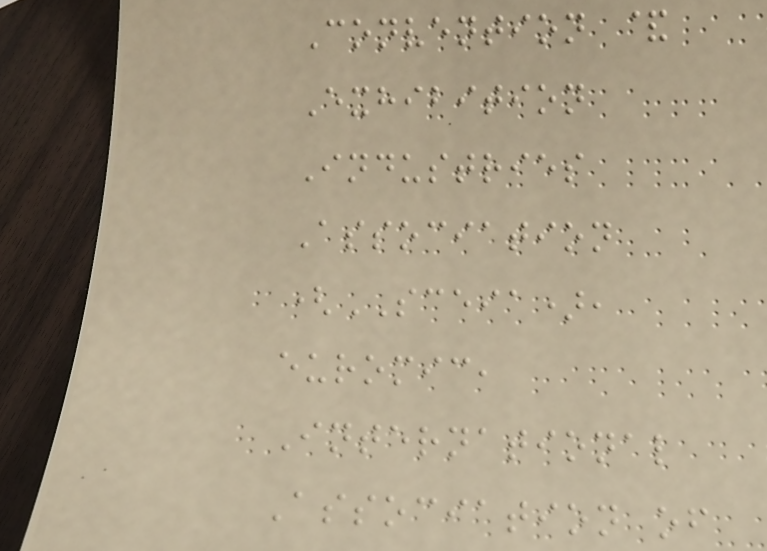Convention &
Exhibition
Industries
Association
(SCEIA),
euromic,
International
Association of
